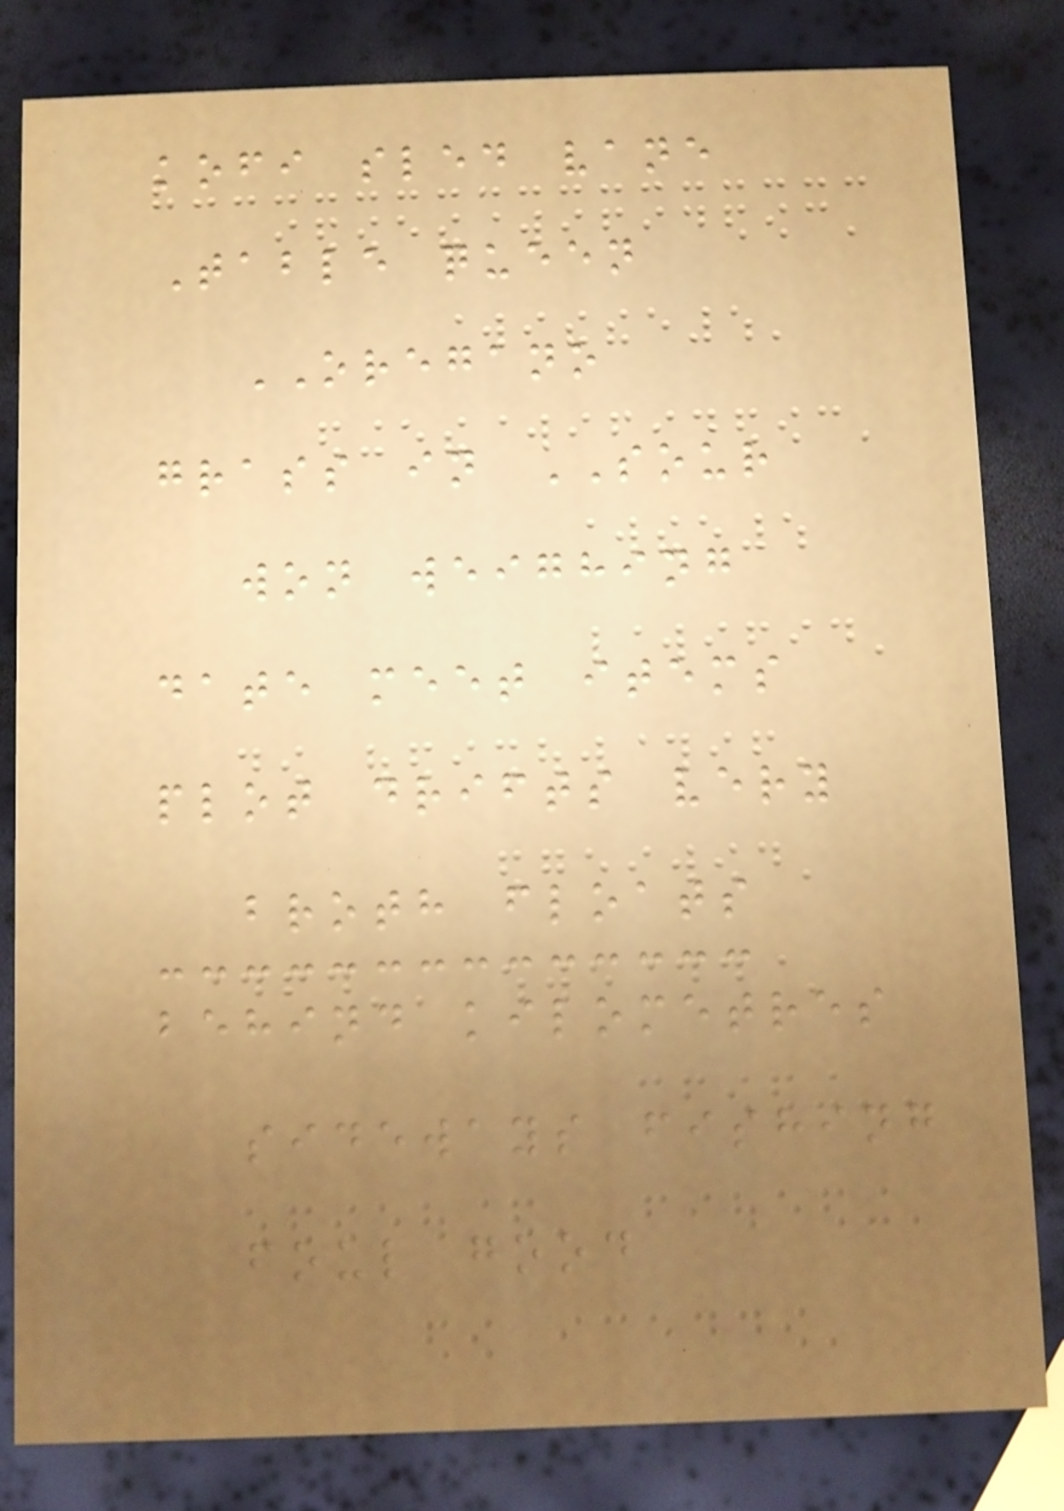kofi sled vane
Table queen
OREGANO
grass in SOUR
won weighing
date meet items
plot drifts very
broth floats
behind kilometres
sideways fishing
foul good
